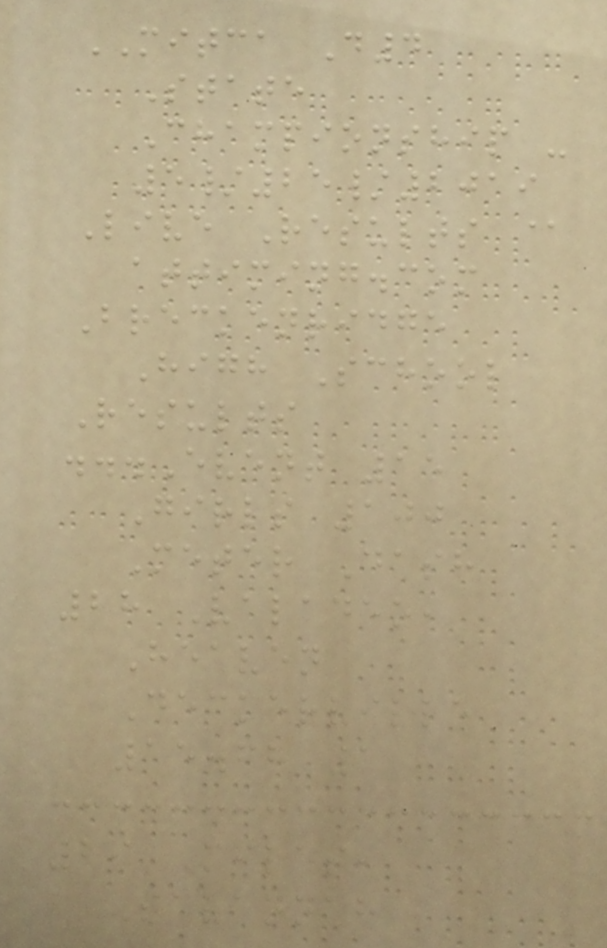MITCA D4
State
Championship -
5/25/2019
Live Results @
attiming.com
Breckenridge
High School
Results
...Event 15
Girls 100
Meter Dash
28 Valadez,
Heaven
Deckerville
15.68 1
29 Miles,
Savannah
